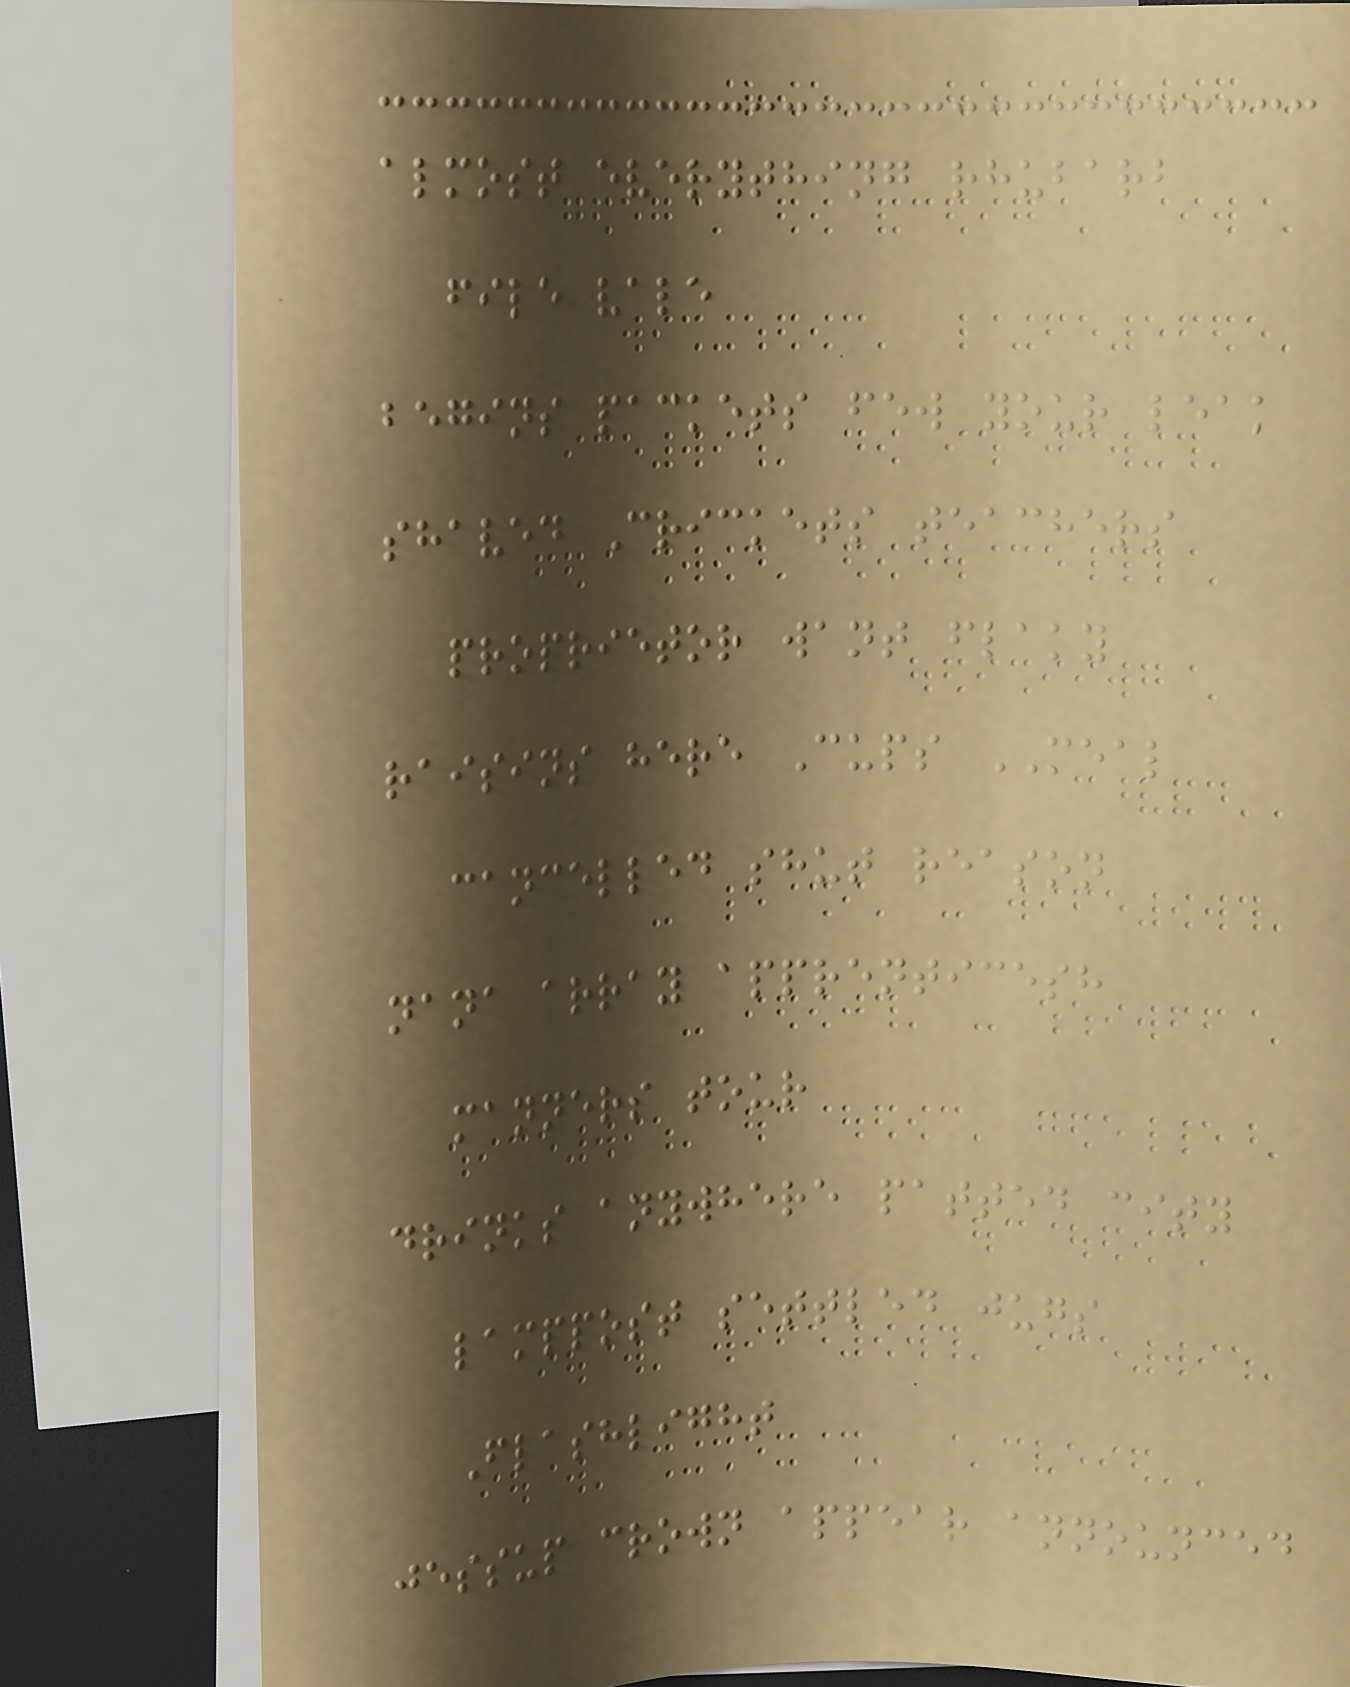almost everything rhubarb
file vale
begins packets few your leak
shaved Crickets teachers
proprietor want flaky
raisins here Cups MEAL
cancelled shut reason
nana array apprenticesh
manners tour
drinks anywhere patted city
lamppost settled jugs
Flashlight
jessup crown appear announced
